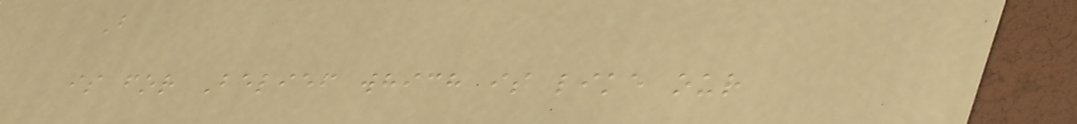B
is for Belief which is like our
